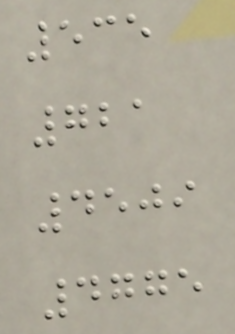535
721
4509
4775
